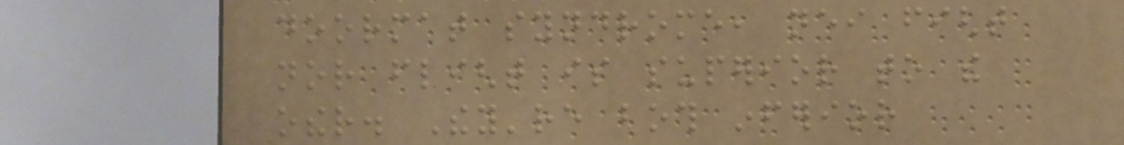doormat syndrome, neither fight
nor flight is superior to the
other. They're both inferior
